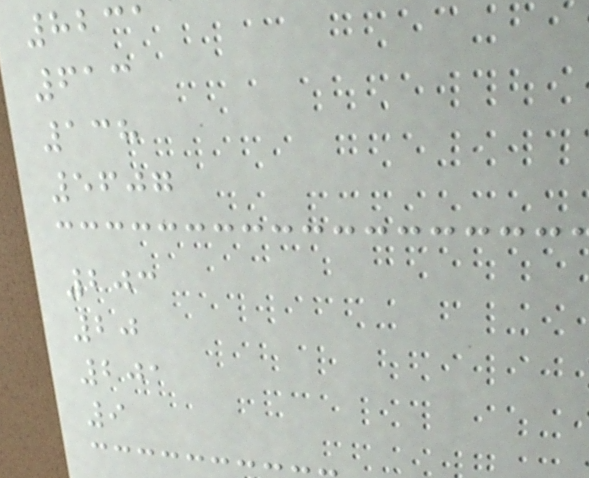8231
613
138
5607
203
20
201
9
